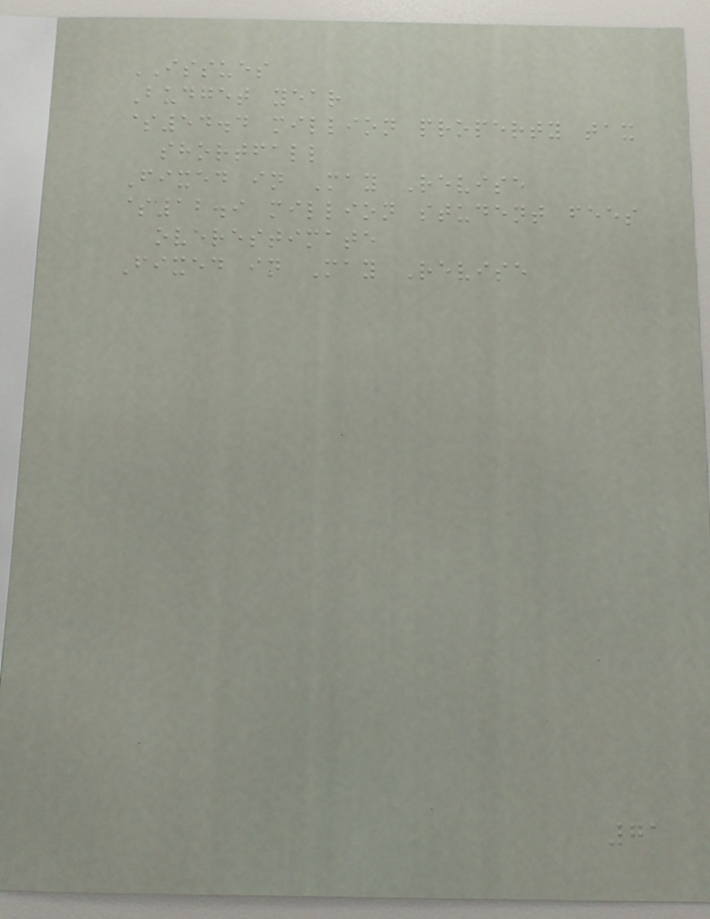ISSUES
Budget year
$54.4 million property tax
shortfall
Fixed in May Revise
$12.9 million student fees
overestimate
Fixed in May Revise
71
